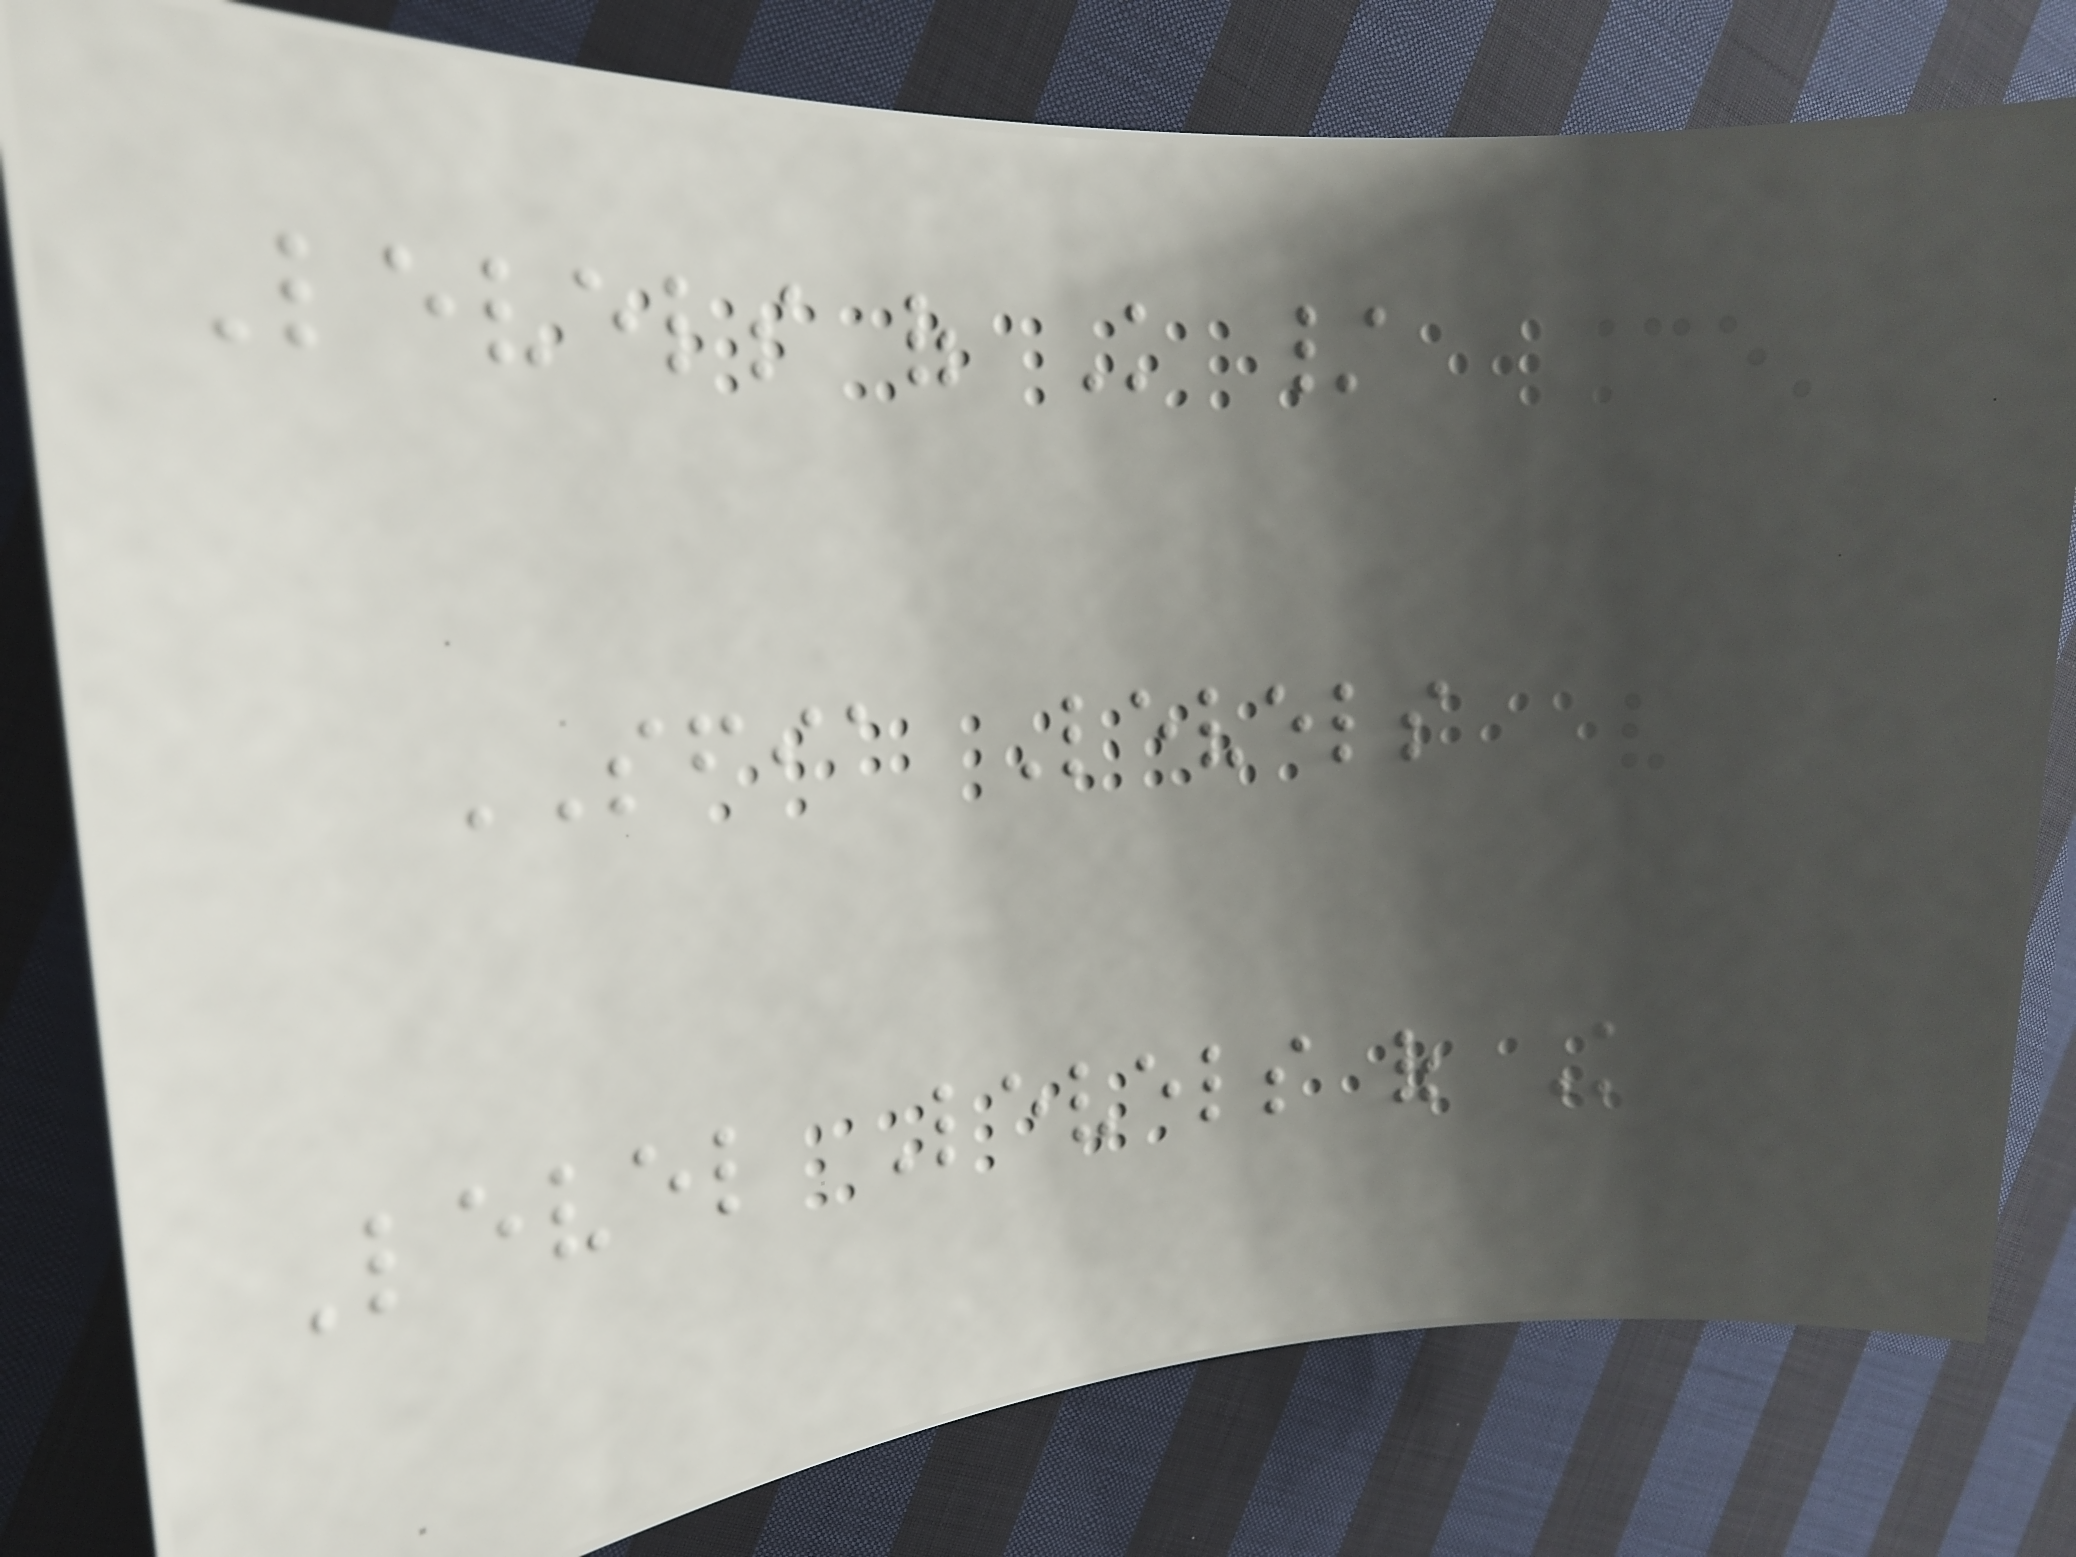Levels of Knowledge /
SFIA Levels
Level Levels of Knowledge
